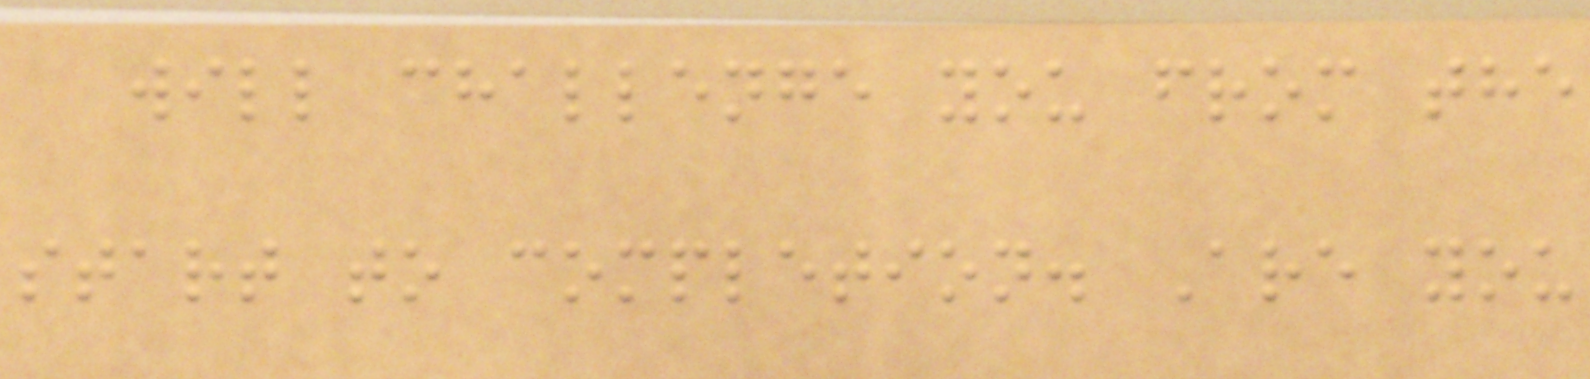will challenge you from the
start to completion. Are you
